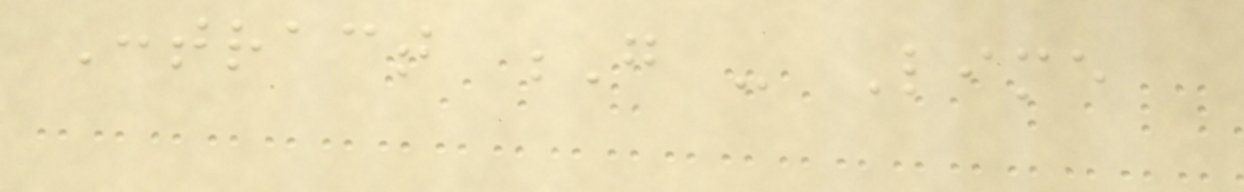Contract G - Lime
